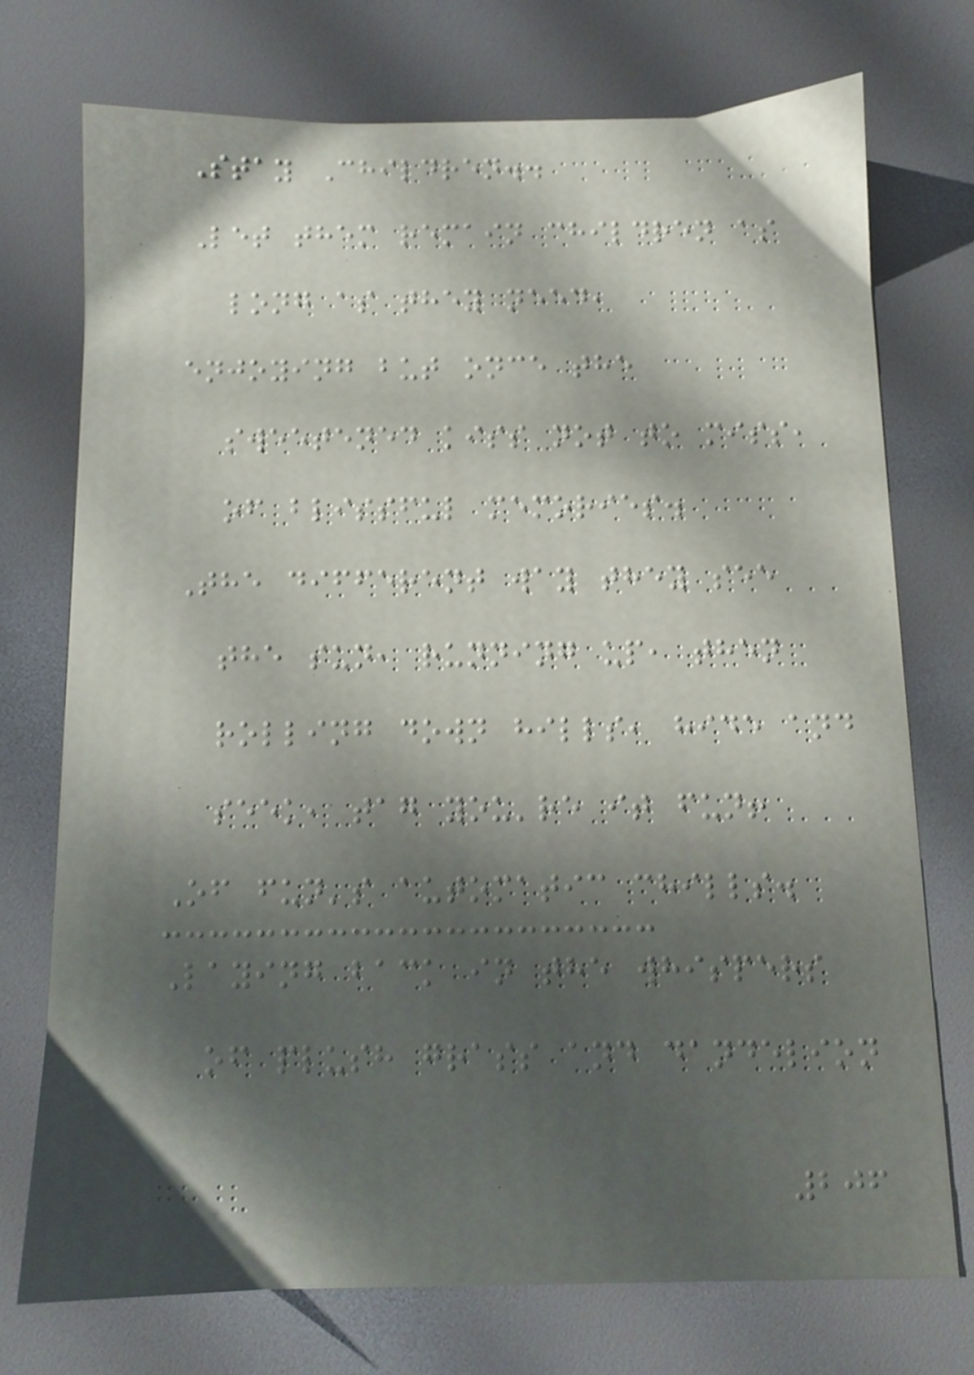Stay Children..
Let them remain children as
long as they need,
enjoying but once the
sweetened kiss not to miss,
of blissful memories.
The different way they see
the sun, running up, then
rolling down hills, hide and
seek, tag you're it fun!
Of fun's automatic chills.
Laying back in the whispers
of plush grass and dandelion
206
